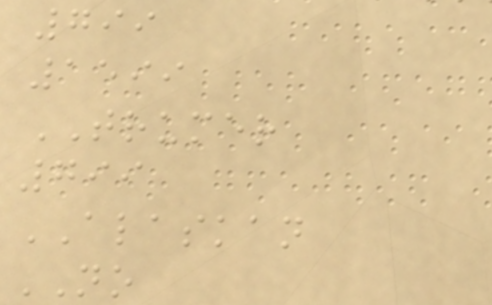799
1599
TRUMER
799
ALASKAN
NO
